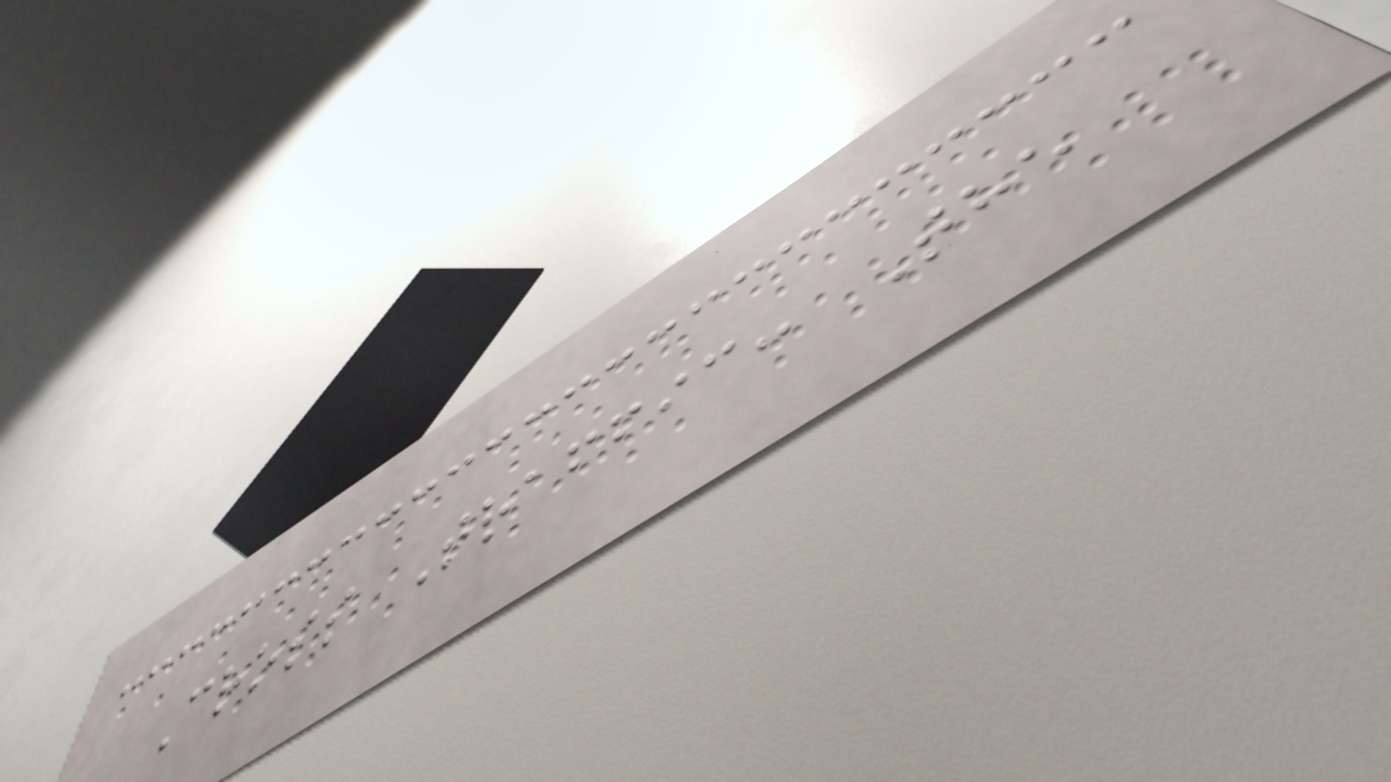Cross Traffic: The
